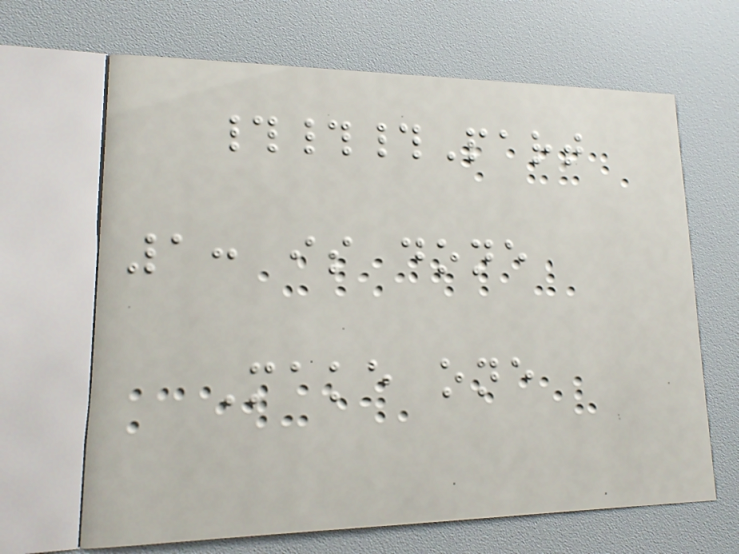###Part
1: is done
Make one
